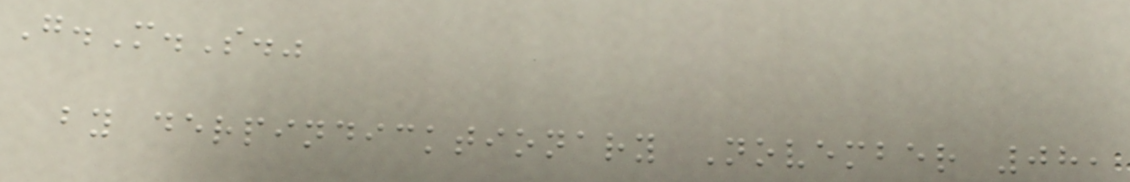G.M.S."
by derpindicktionary November 08,
